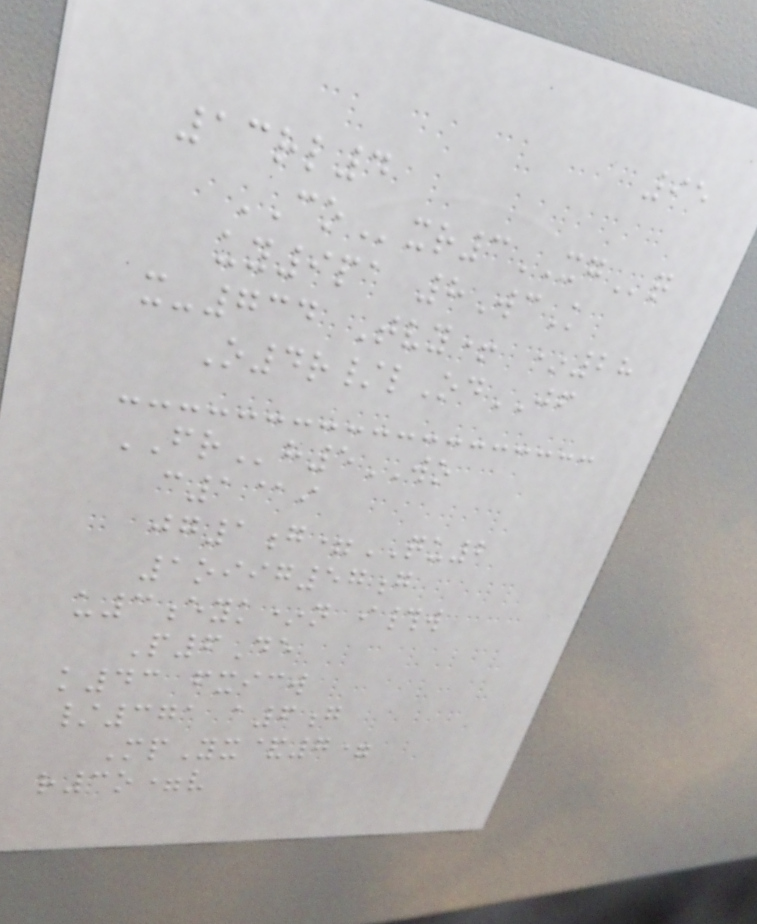95
13rl4
COxr3XGq
uy9pa 8WcK
x-734 Tvy+ *28
O4r/lOdJF
FRh5WO
c1@i
jg1g=QU2
1oiig57g
u3eyk*n i#w
P6De
k43 fxicw
/371 a6g
MpYx&7=
r3o=v
